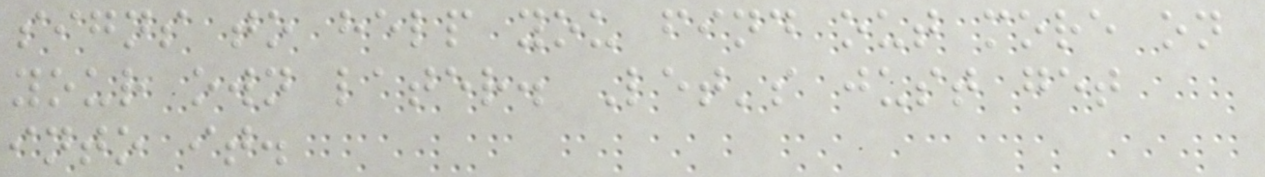signs to help you find out more on
your own later. Let's just get
into it.
